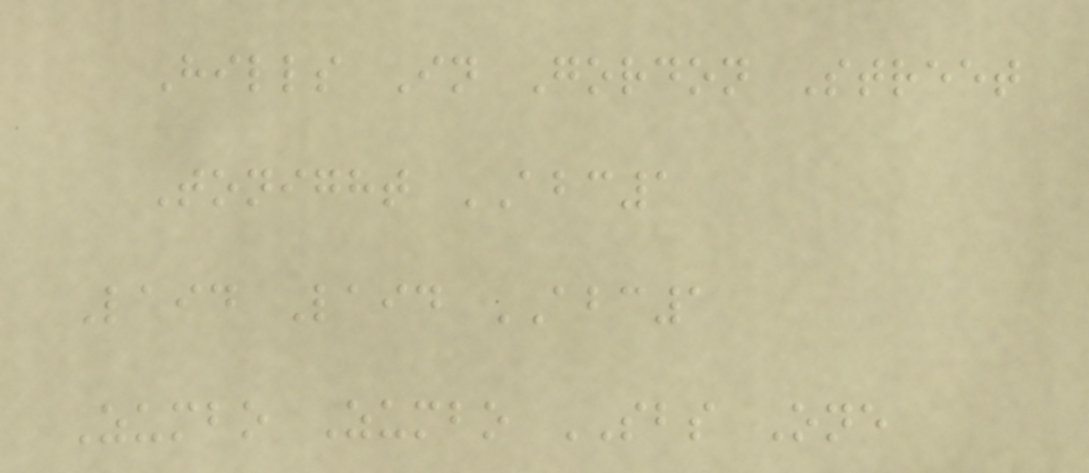Hills In Gordon Street
Tonight ABC1
Laid Laid ABC1
Zumbo Zumbo SBS One
